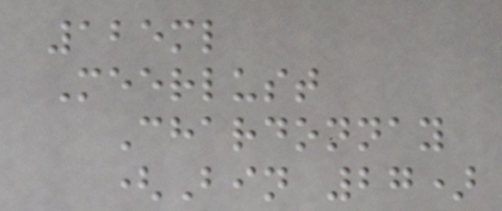125ml
Meerlust
Chardonnay
(Bin 27)
